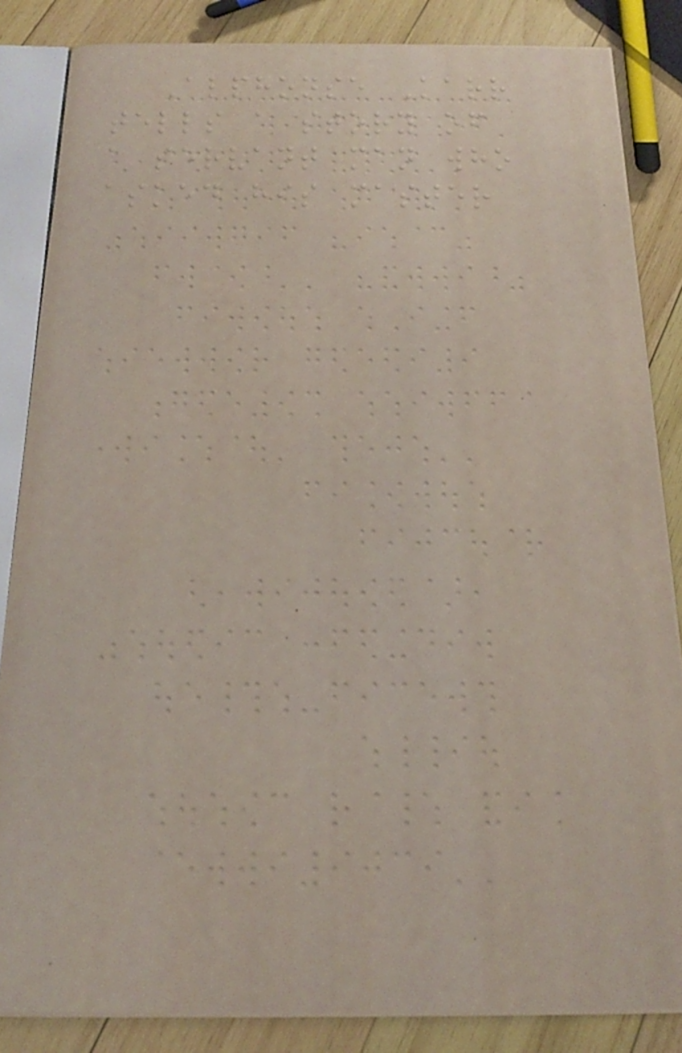Alphonse Karr
tells a story of
a servant man who
asked his master
